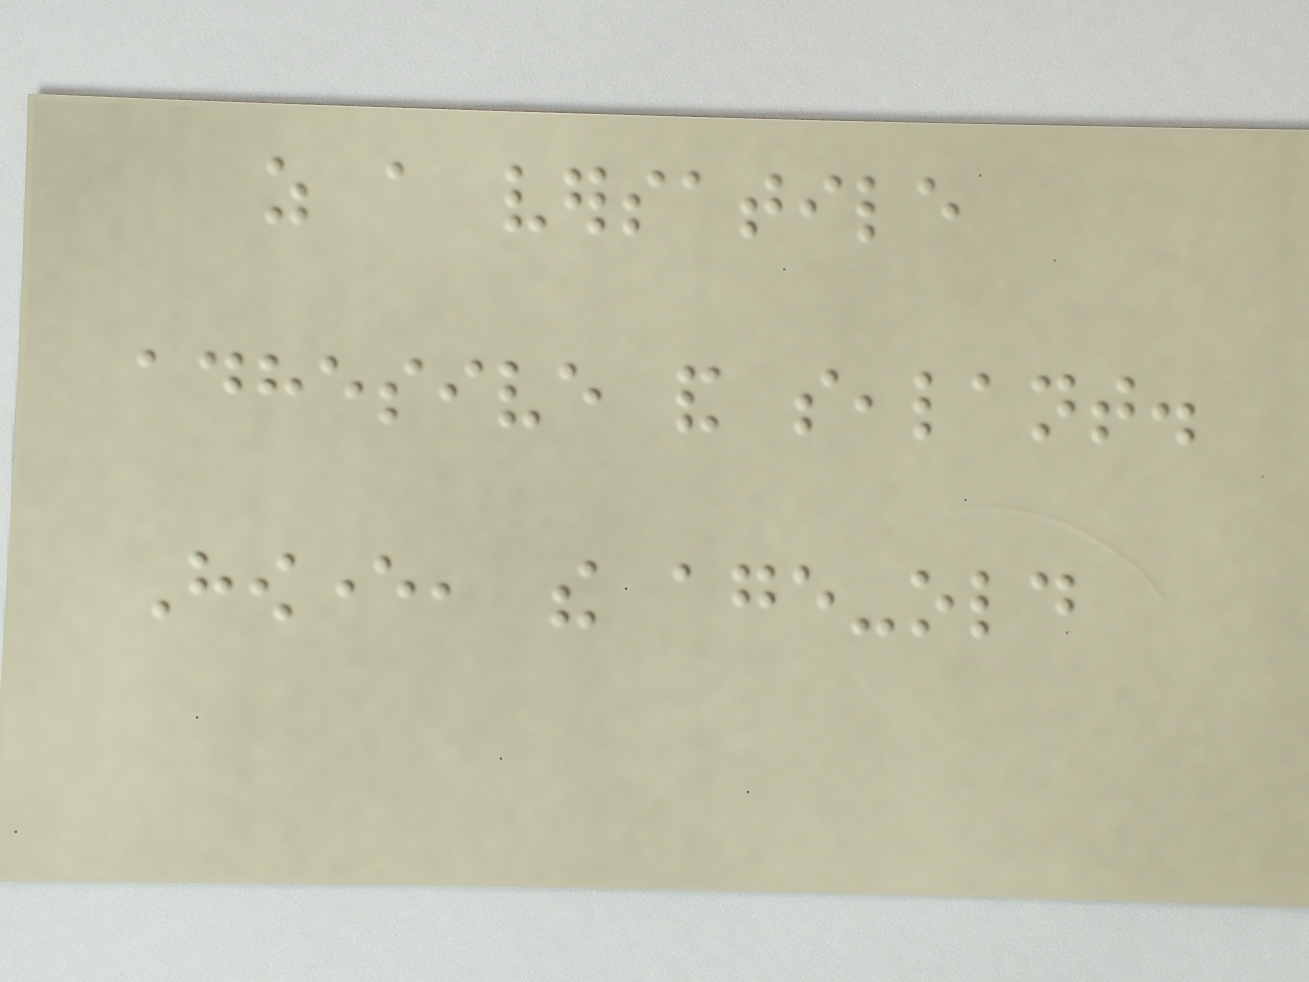as a versatile
adhesive and sealant.
However, the age-old
